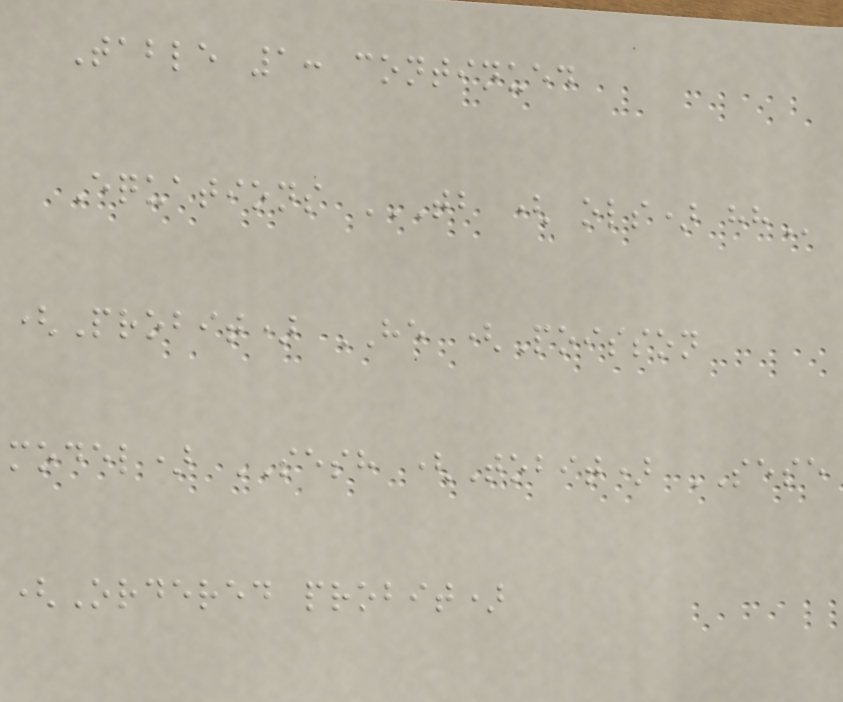Table 1: continued
Equations TB ( OLS) HH
(Probit) HE (Poisson
model) SESH (Tobit) SESE
(Ordered probit)
